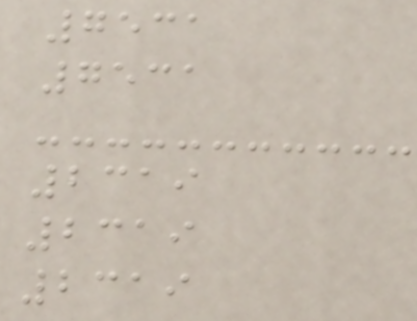7531
7531
2319
2319
2319
